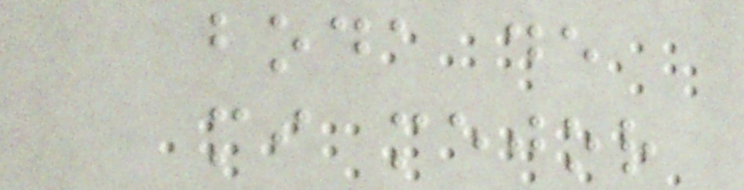boda de
mi mejor
